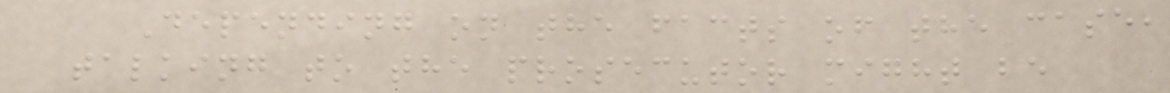Depending on the facts of the case,
talking to the prosecutor might be
